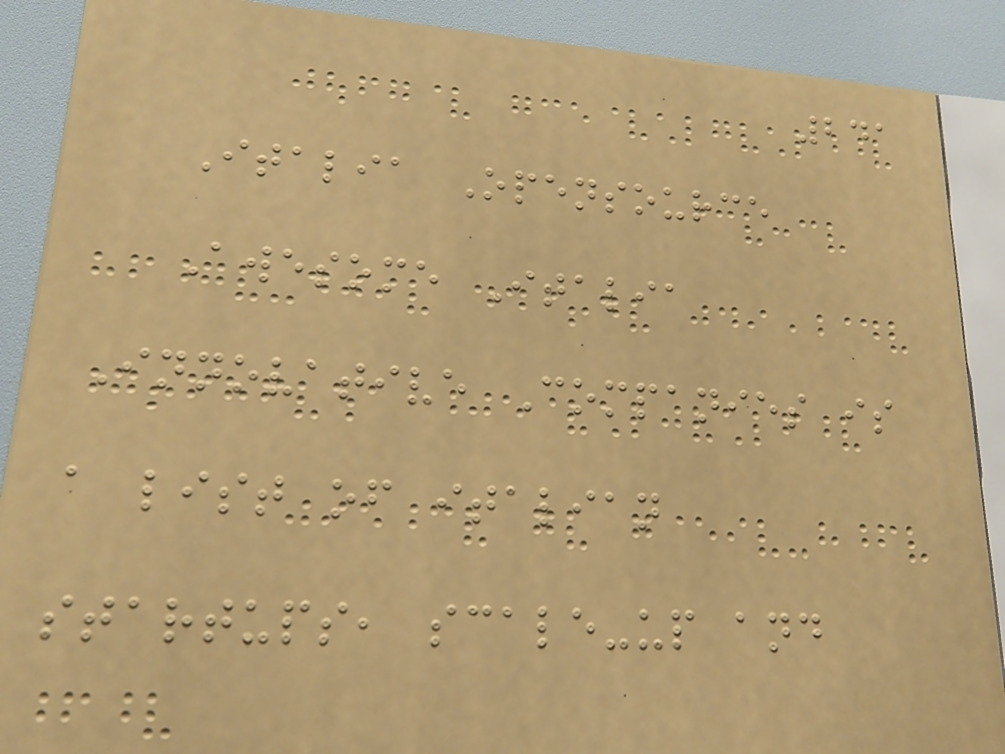241
Italia Opensource
Awesome Italia
Innovative Companies is
a list of italian
startups, scale-up and
